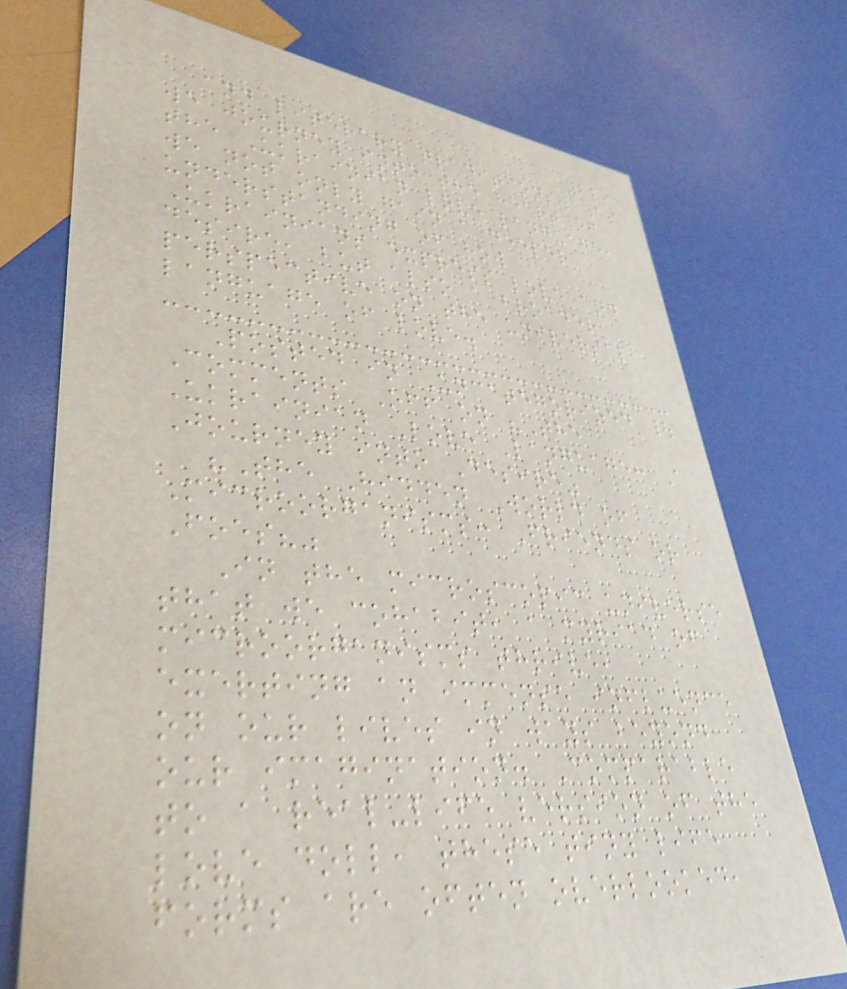229
and literary traditions. As
we journey into the heart of
the Ukrainian love language,
we not only gain a deeper
understanding of how
Ukrainians express love and
desire, but also a broader
perspective on the universal
language of love.
Posted in Uncategorized |
Comments Off on "The
Ukrainian Love Language: A
Journey into Desire"
"The Hidden World of
Microorganisms: Friends or
Foes?"
In the microscopic universe
that we cohabit, a myriad of
microorganisms thrive,
exerting an immense influence
on our lives in ways beyond
our imagination. Comparable
to a real-life version of the
love doll, these tiny life
forms are often overlooked,
